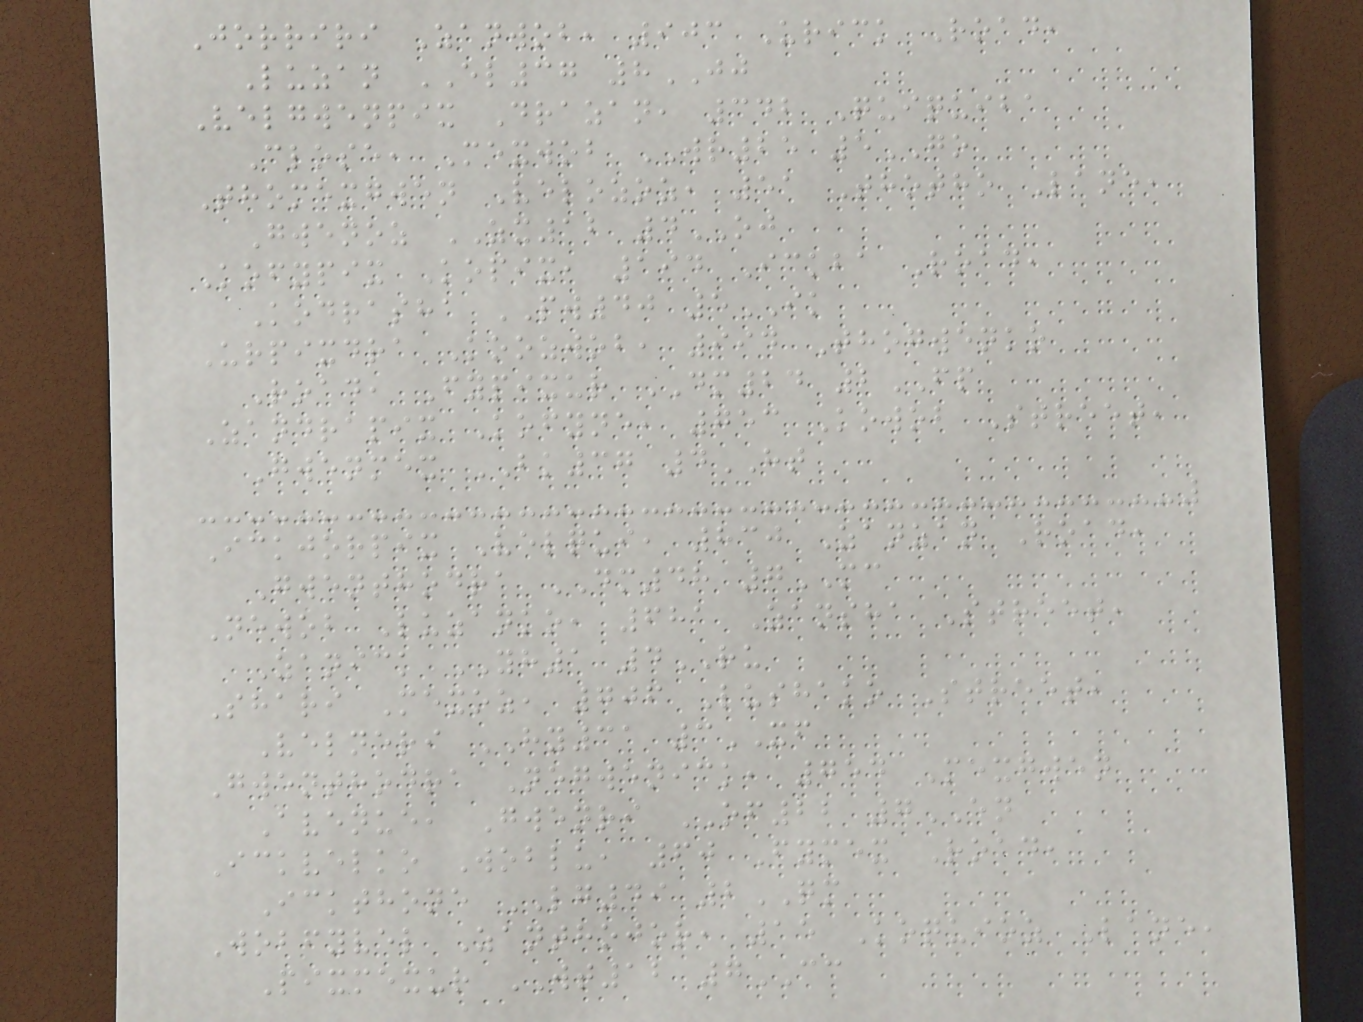Jorriri Zanwob, 903 Urick Road,
Luzan EL37 8JJ
Velgwenpix Drazan, 342 Quiquiba
Close, Mexwob WR25 5GO
Thomexgwen Velozoz, 51 Thotho Lane,
Gwenoz ZX12 4OJ
Kofypix Kopix, 194 Ickba Road,
Kodrasha PW40 5IK
Urpixdra Koozwob, 994 Thogwenko
Road, Fypixur DM24 2FP
Zandrapix Kofyne, 753 Kowob Street,
Gwenmex BK37 4HT
Ickjorpix Velqui, 830 Zanzan Road,
Gwenthodra DM48 7MC
Newob Luzanko, 681 Zansha Street,
Zanick YH1 4RU
Shari Mexoz, 706 Lushako Street,
Velneri HY31 3XF
Gwenthodra Negwenick, 754 Mexgwen
Avenue, Gwenri OF22 7EN
Ickvelko Woblu, 60 Fymex Road,
Ickthone LG49 2QM
Wobfyvel Zanthojor, 15 Koquioz Lane,
Pixmexur WT12 7CC
